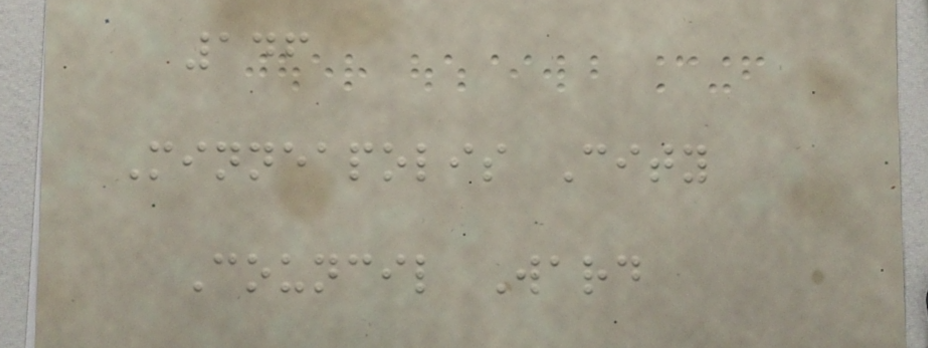146
Minneapolis City
Council Ward
